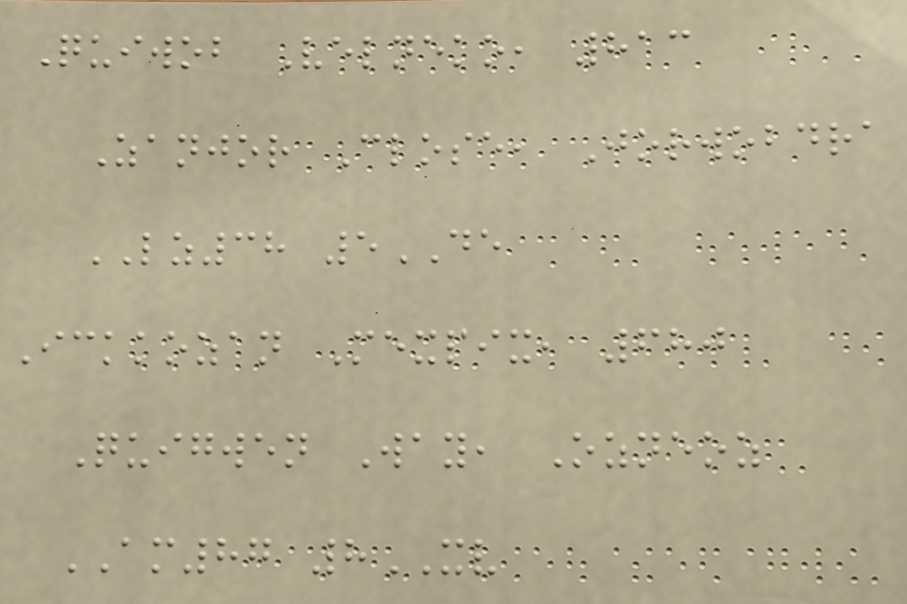Quiwob Velneko, 813
Zanjor Close, Jorwobdra
LZ38 5DE
Ickkozan Mexpix, 680
Quigwen Way, Ozneoz
AM87 8XV
